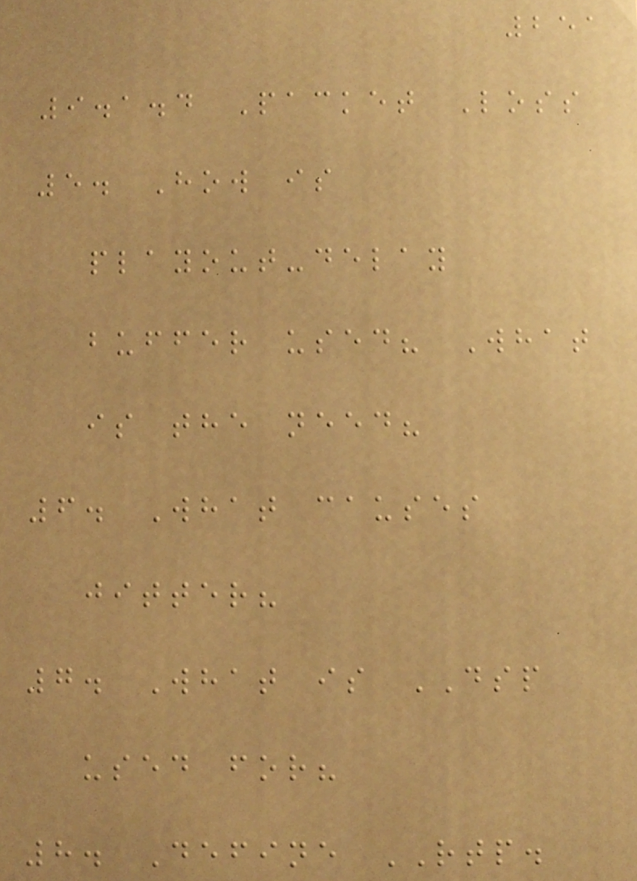251
9.1.4 Packet Loss
5. How is
playout-delay
buffer used? What
is the need?
6. What causes
jitter?
7. What is DSP
used for?
8. Define RTP.
